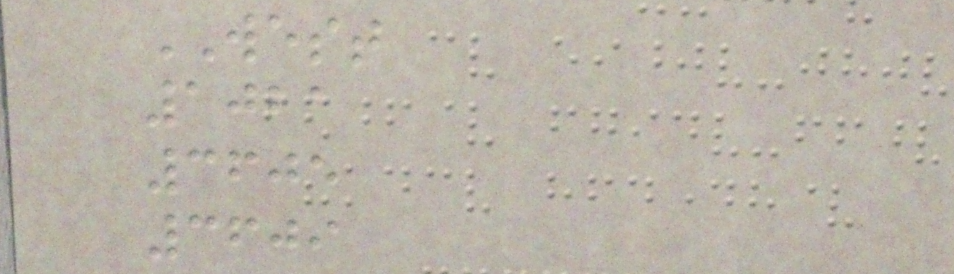WEST
1021
3605
3609
